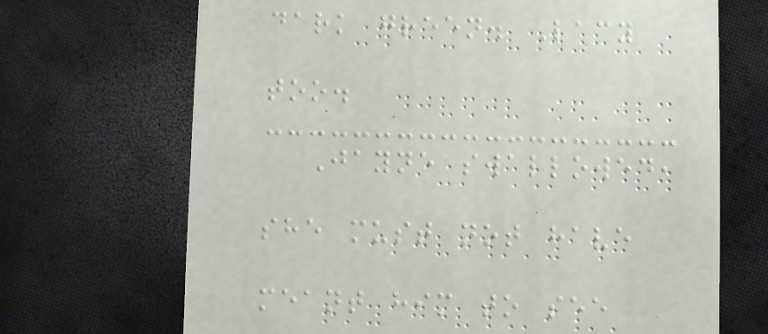dark green. Lacy
too.
Jayne swallowed,
she must not have
meant him to see
